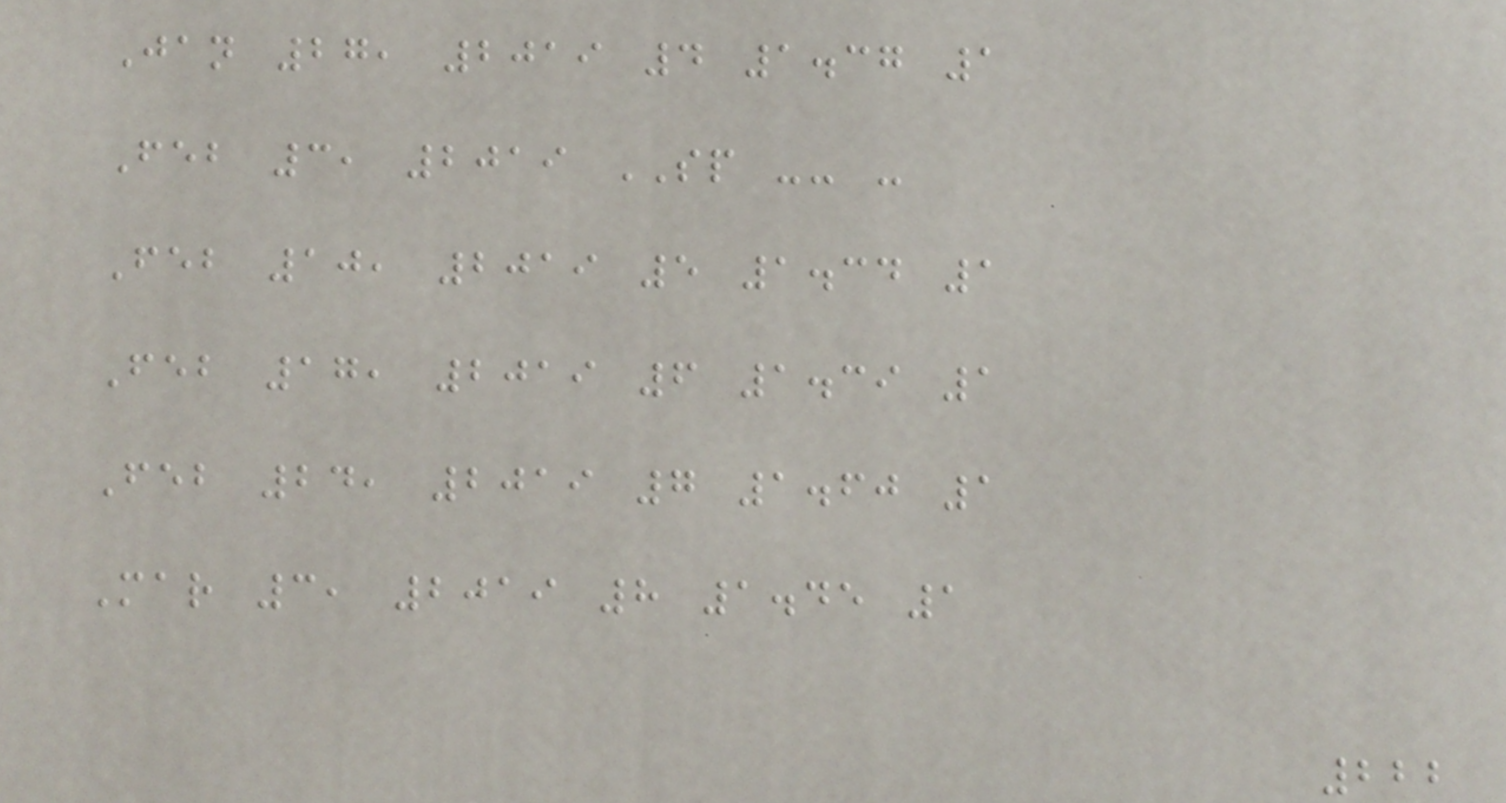Jan 27, 2019 4 1.37 1
Feb 3, 2019 SP -- -
Feb 10, 2019 5 1.34 1
Feb 17, 2019 6 1.39 1
Feb 24, 2019 7 1.60 1
Mar 3, 2019 8 1.45 1
222
